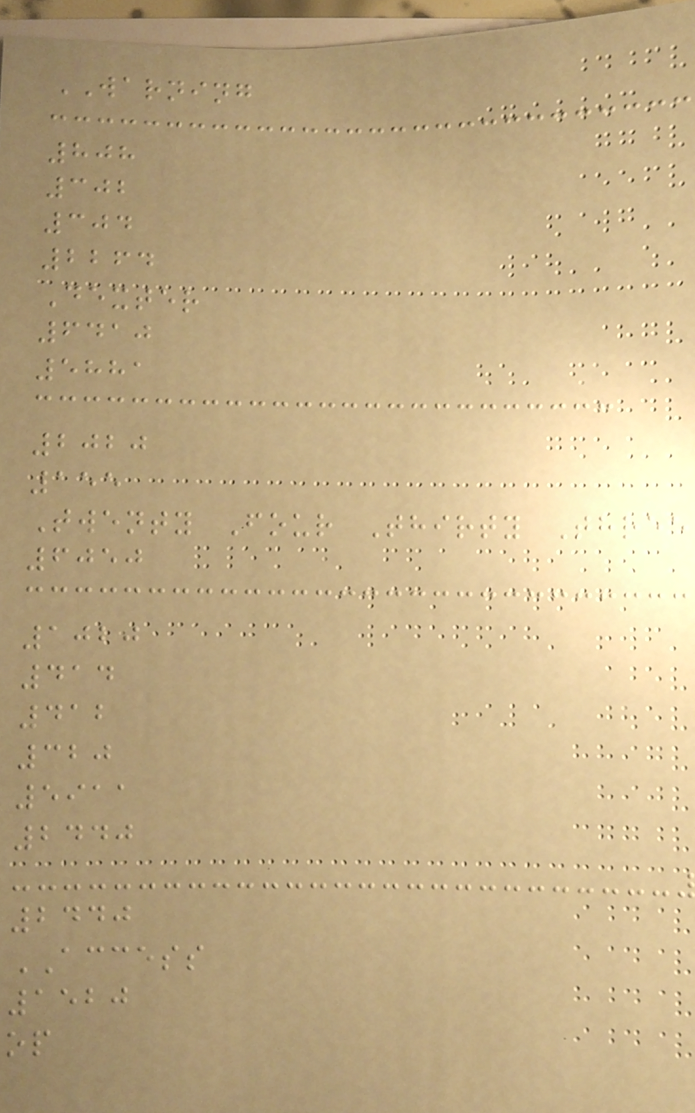WARNING
808
302
304
2264
Dexter
6410
5881
2020
155
Twenty Four Thirty Three
6050
1020
414
412
320
5911
2440
2440
ACCESS
1520
op
